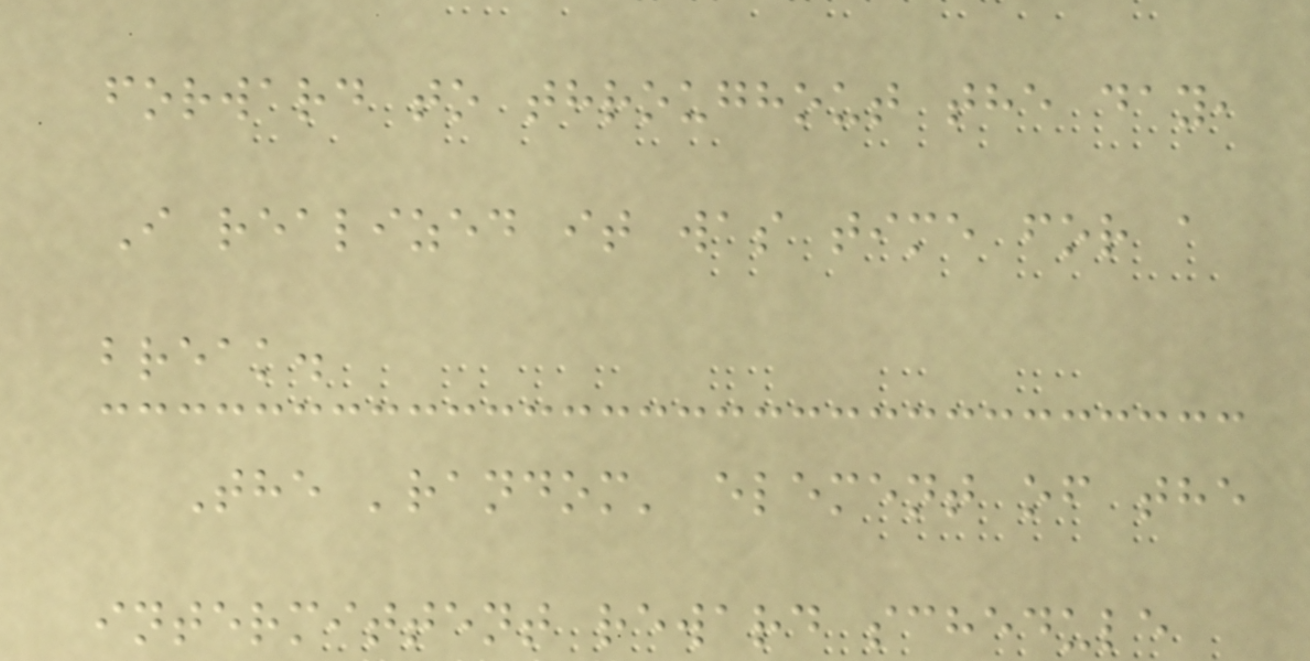forward to throughout the day,
I realized it was time for a
break.
The 'random' element of the
intermittent reward schedule
